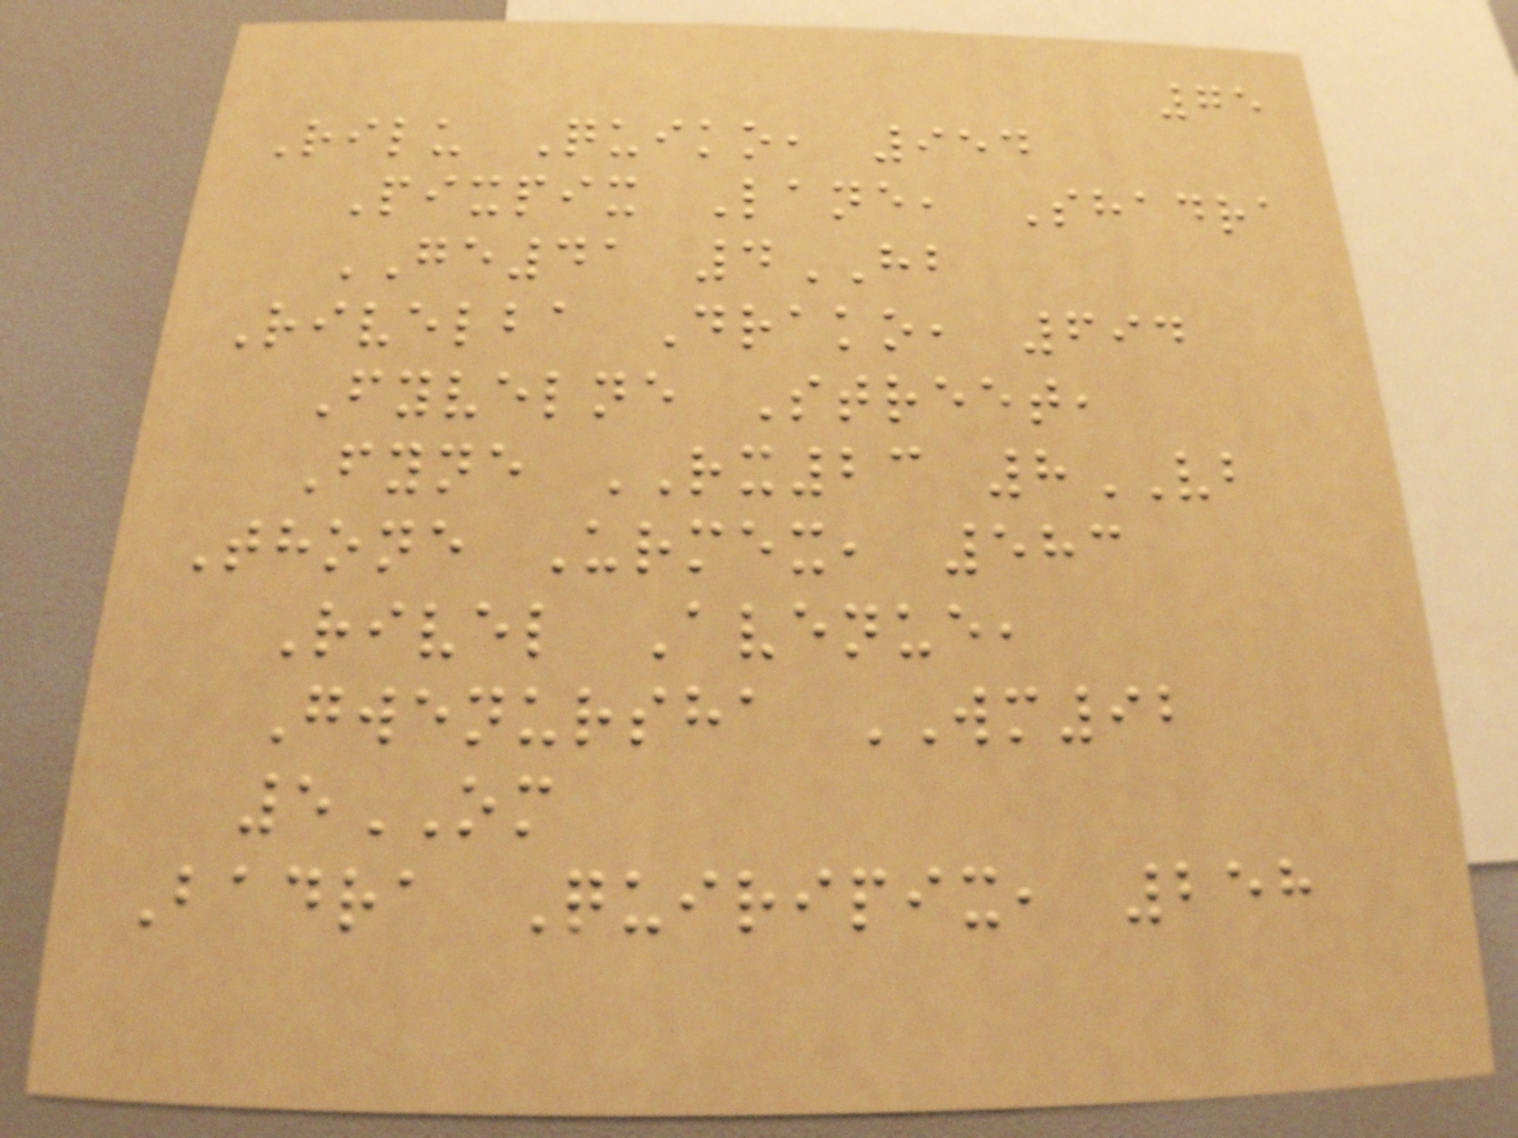75
Rilu Quiko, 954
Pixpix Lane, Shadra
GE41 4HB
Rivelba Drako, 694
Fyvelne Street,
Fyne RX23 8VB
Thone Urmex, 583
Rivel Avenue,
Gwenursha WM92
5OM
Badra Quiripix, 258
